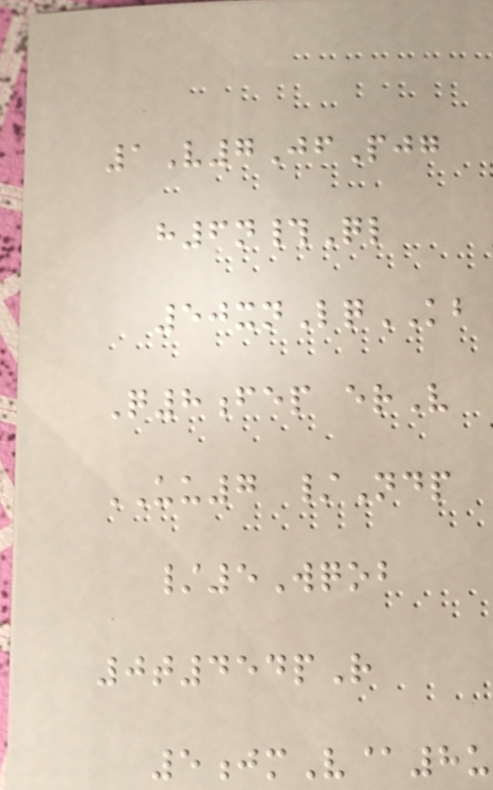1V7JfPjg
h6n#Ql
50xnLqKB
Q8fep erV
UU7 /Ndp
/5Wqob
0t454pR
5jmV@8u
